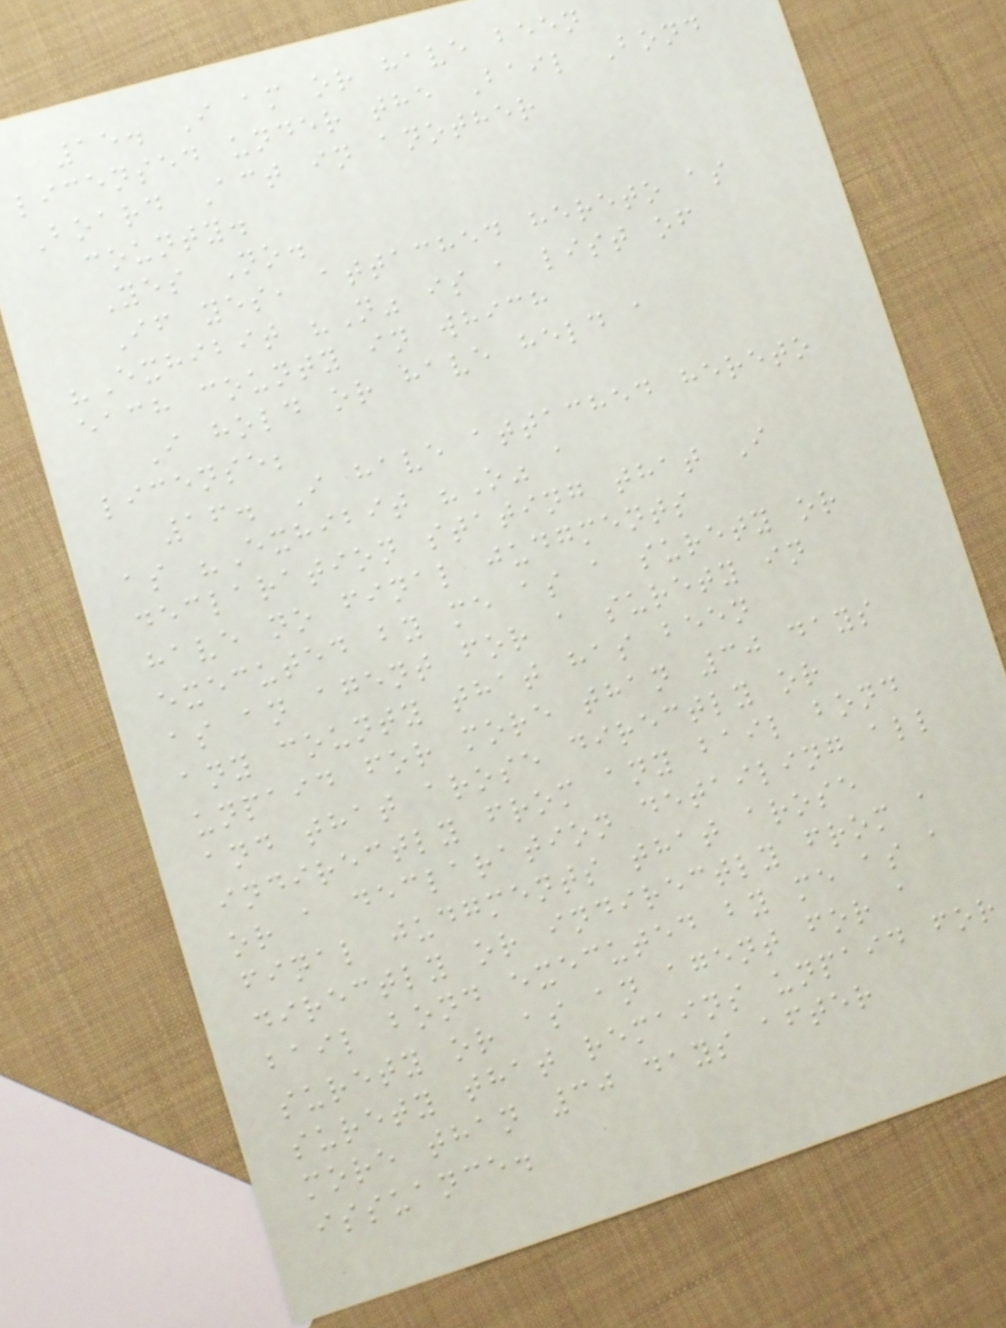15. I am or have been
licensed under the Bail Bond
Board Act in another
county.
Yes No.
If yes, attached hereto as
"Exhibit "N" is a list of
each county in which
I hold or have held a
license;
16. I have attached hereto
as "Exhibit "O" a
declaration stating that I
have no final judgments
executed by me as a surety or
as an agent for a surety in
any county that has been
unpaid for more than 30 days
and that arose directly or
indirectly from any bail bond
or a declaration detailing all
final judgments that arose
directly or indirectly from a
bail bond executed by me as a
surety or as an agent for a
surety that remains unpaid for
more than 30 days after
issuance.
